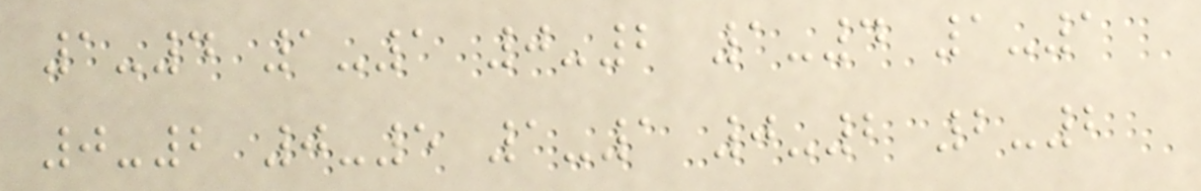1-4 1-1 0-2 1-4 1-1
0-2 0-5 1-1 0-2 2-2
